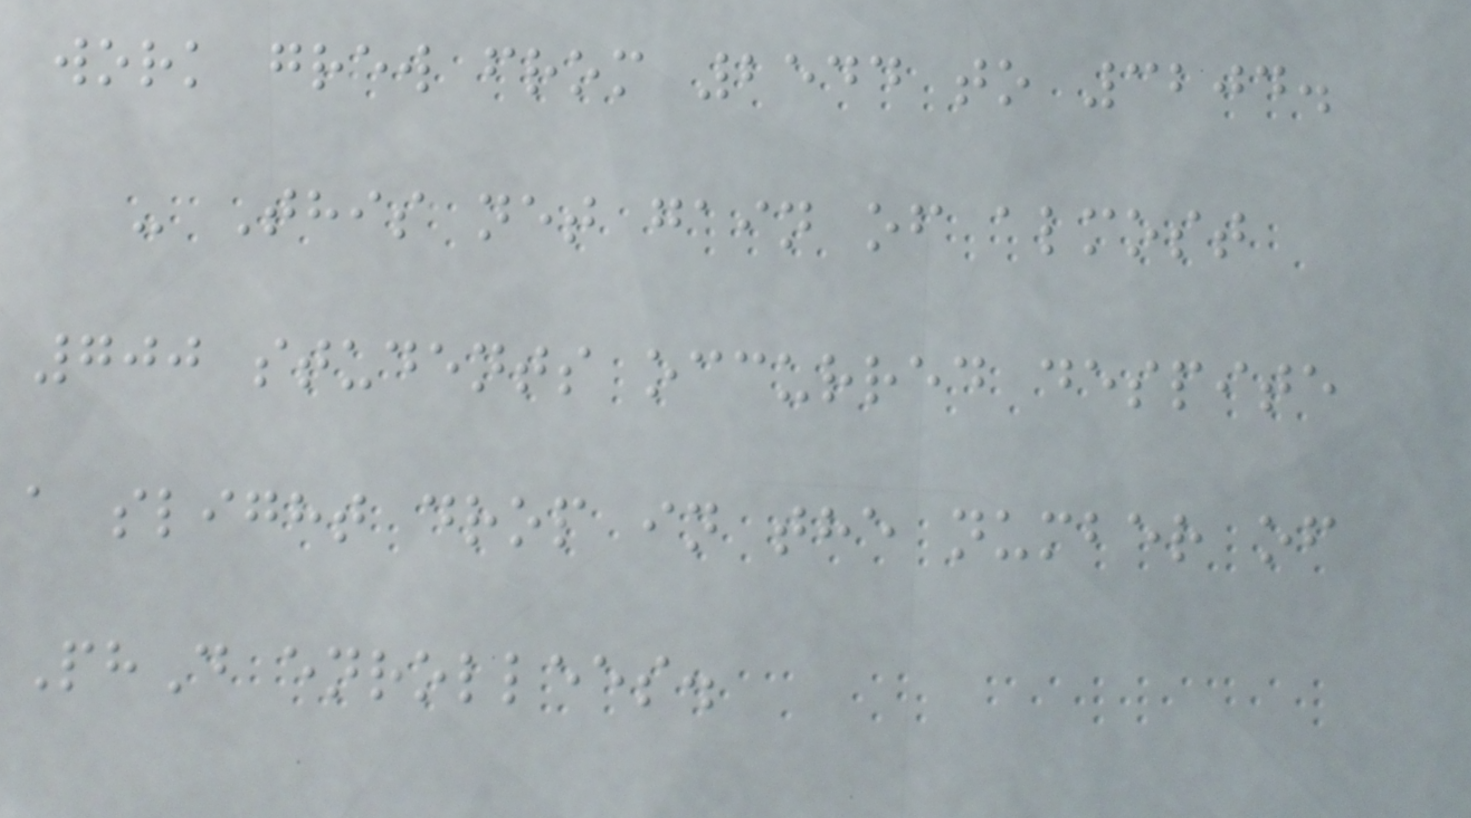work grew from 2544 to 3204.
- This net gain of almost
700 students occurred despite
a slight drop in the number of
PhD enrollees.
